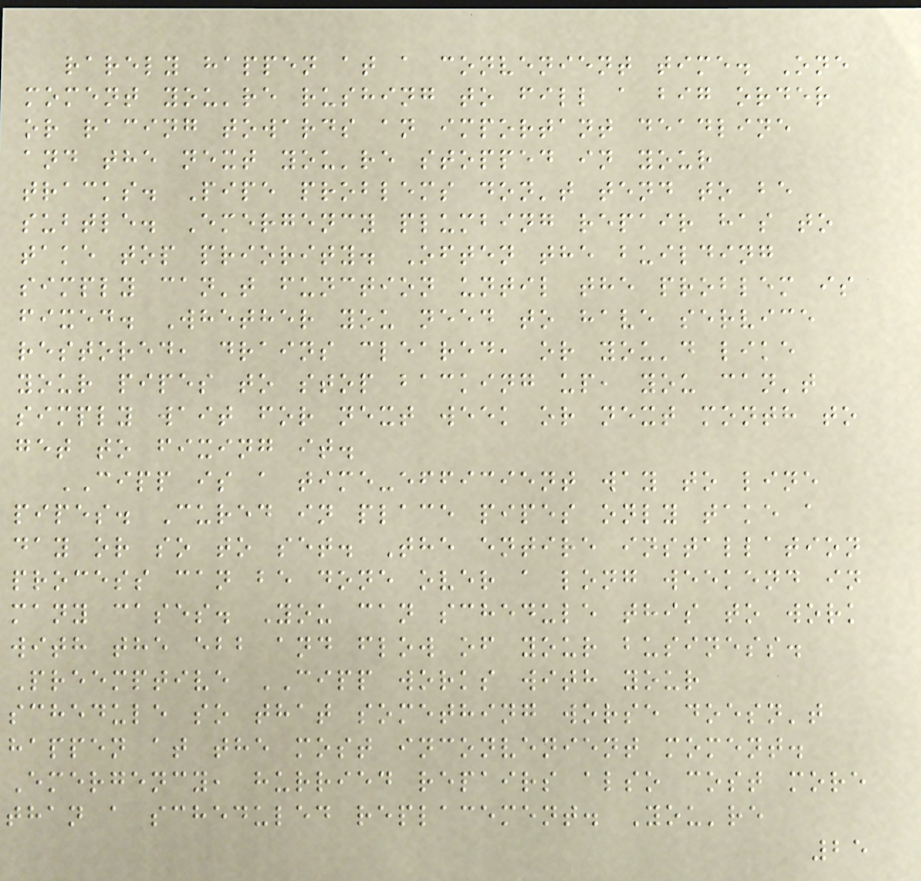rarely happen at a convenient time. One
moment you're rushing to fill a big order
or racing towards an important deadline
and the next you're stopped in your
tracks. Pipe problems don't tend to be
subtle. Emergency plumbing repair has to
take top priority. Often the building
simply can't function until the problem is
fixed. Whether you need to have service
restored, drains cleared, or you'd like
your pipes to stop backing up, you can't
simply wait for next week or next month to
get to fixing it.
CIPP is a time-efficient way to line
pipes. Cured in place pipes only take a
day or so to set. The entire installation
process can be done over a long weekend in
many cases. You can schedule this to work
with the ebb and flow of your business.
Preemptive CIPP works with your
schedule so that something worse doesn't
happen at the most inconvenient moment.
Emergency, hurried repairs also cost more
than a scheduled replacement. You're
25
